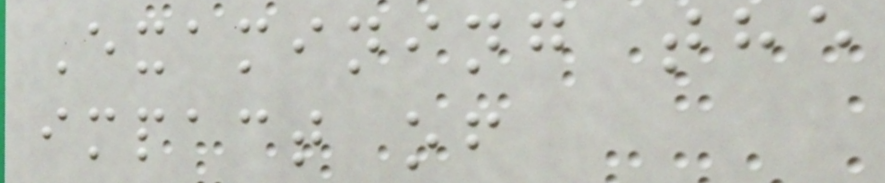Examining the
impact of
